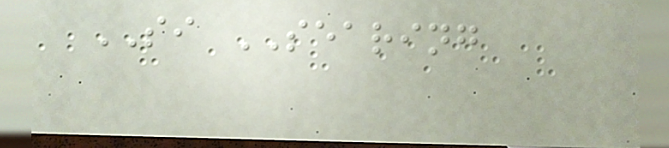SI SEARING
